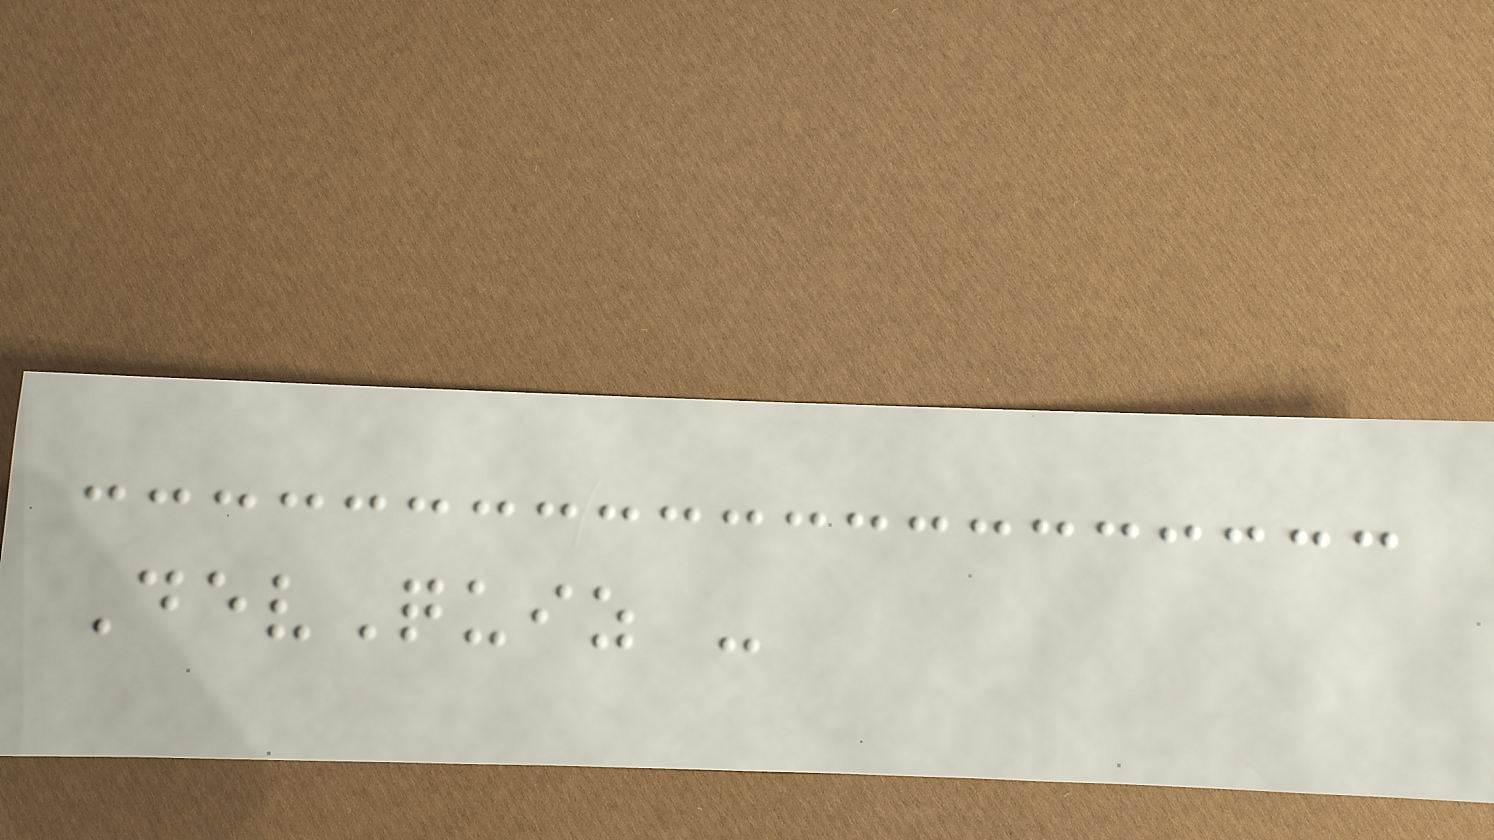DevQuiz -
